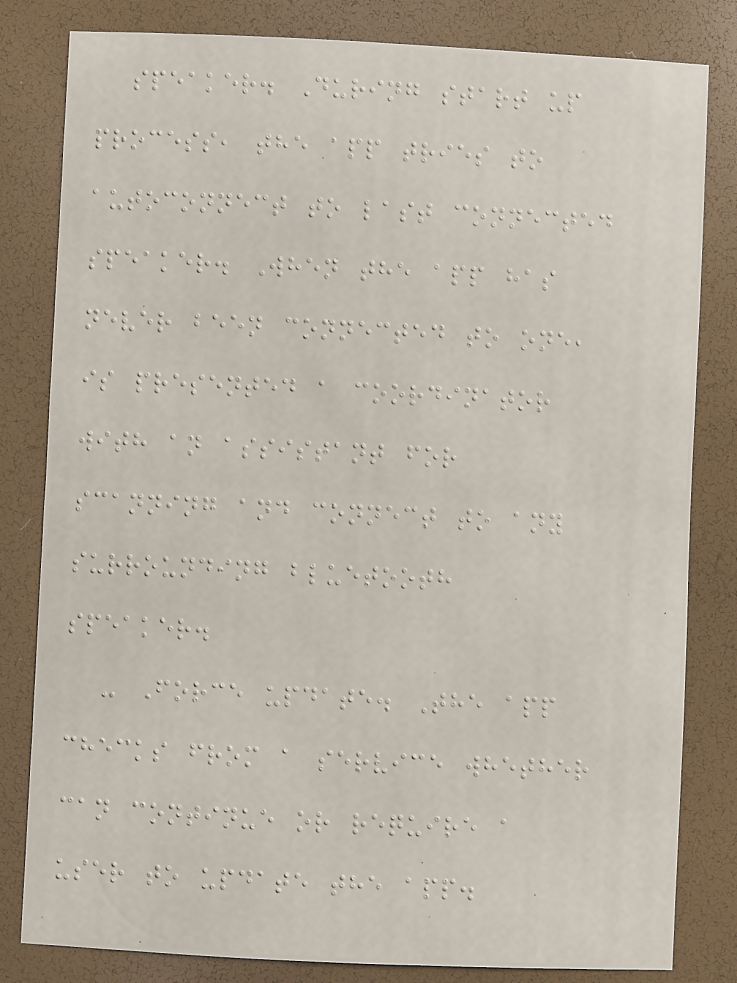speaker. During start up
process, the app tries to
autoconnect to last connected
speaker. When the app has
never been connected to one,
is presented a coordinator
with an assistant for
scanning and connect to any
surrounding bluetooth
speaker.
- Force update. The app
checks from a service whether
can continue or require a
user to update the app.
